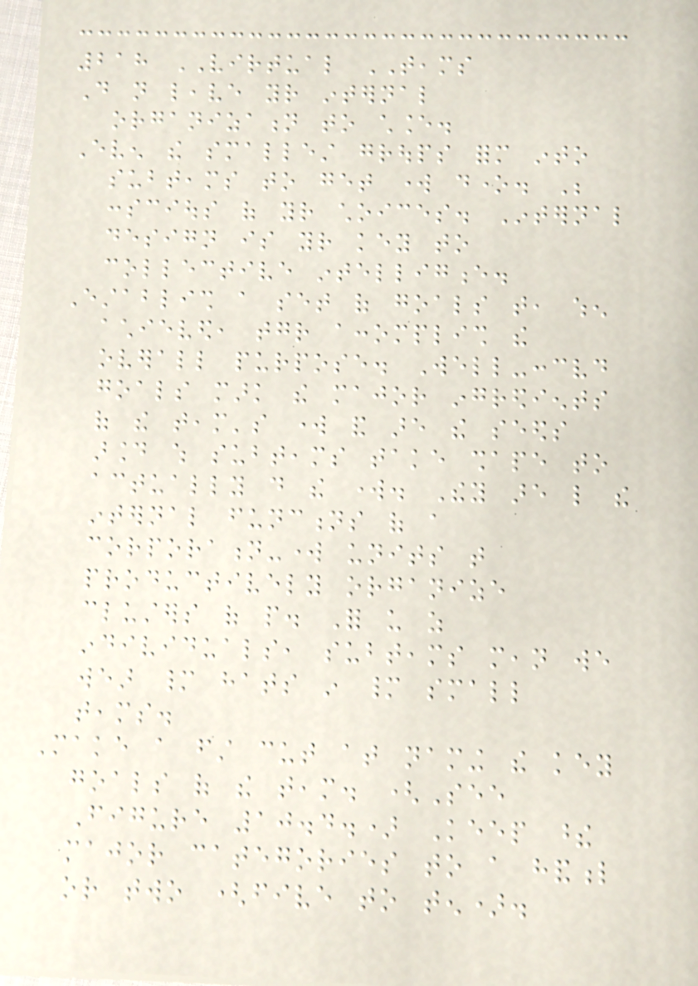218 VIRTUAL TEAMS
Do not leave your internal
organization to chance.
Even the smallest groups form into
subteams to get work done. Be
conscious of your choices. Internal
design is your key to
collective intelligence.
Establish a set of goals that, when
achieved, together accomplish the
overall purpose. Well-conceived
goals mark the major ingredients
of the team's work and are the seeds
around which subteams take shape to
actually do the work. They are like the
internal functions of a
corporation-work units that
productively organize
clusters of people. For us as
individuals, subteams mean we
wear many hats in many small
teams.
Make a first cut at naming the key
goals of the team. (See
Figure 10.4.) Keep these
major categories to a handful
or two (five to ten).
